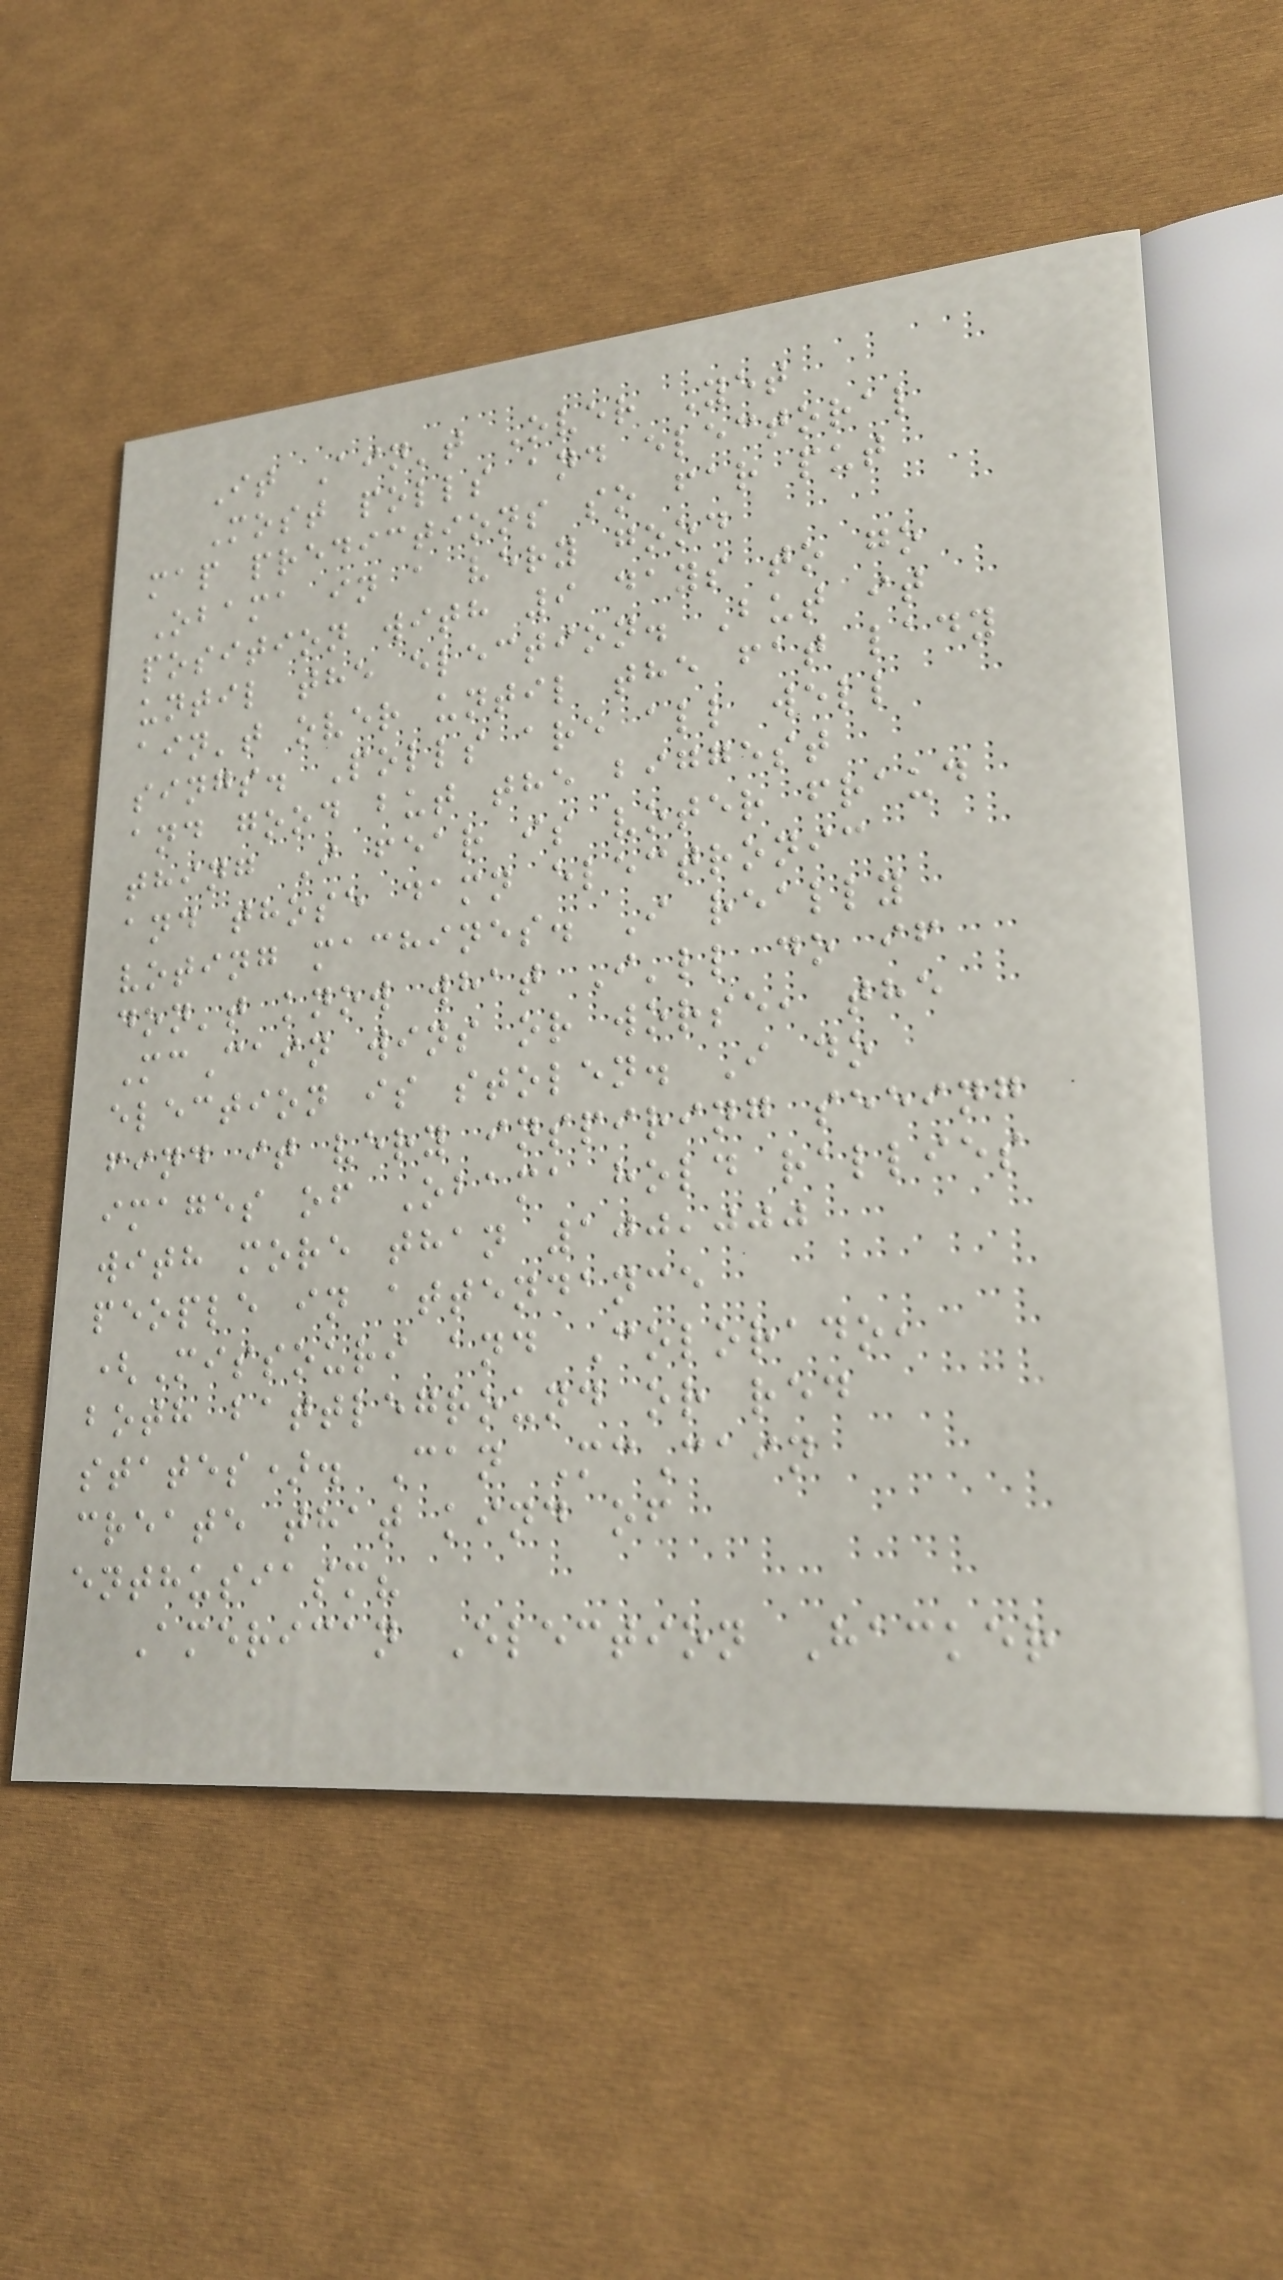It Ain't Over Yet
Most polls and electoral
map predictions so far put
Obama in a very good
position with 9 days to go
until the election. But it
ain't over until the fat lady
sings. Polls are all well
and good but the biggest
thing I fear is voter fraud
and those damn electronic
voting machines. I really
don't know what I'll do if
McCain wins or worse, the
election is stolen. I do
find it very inspiring seeing
images of Obama hold rallies
with more than 100,000
people in attendance
(Missouri and Colorado,
both battleground or red
states). Can McCain
create that kind of
enthusiasm?
American Election Hacker
